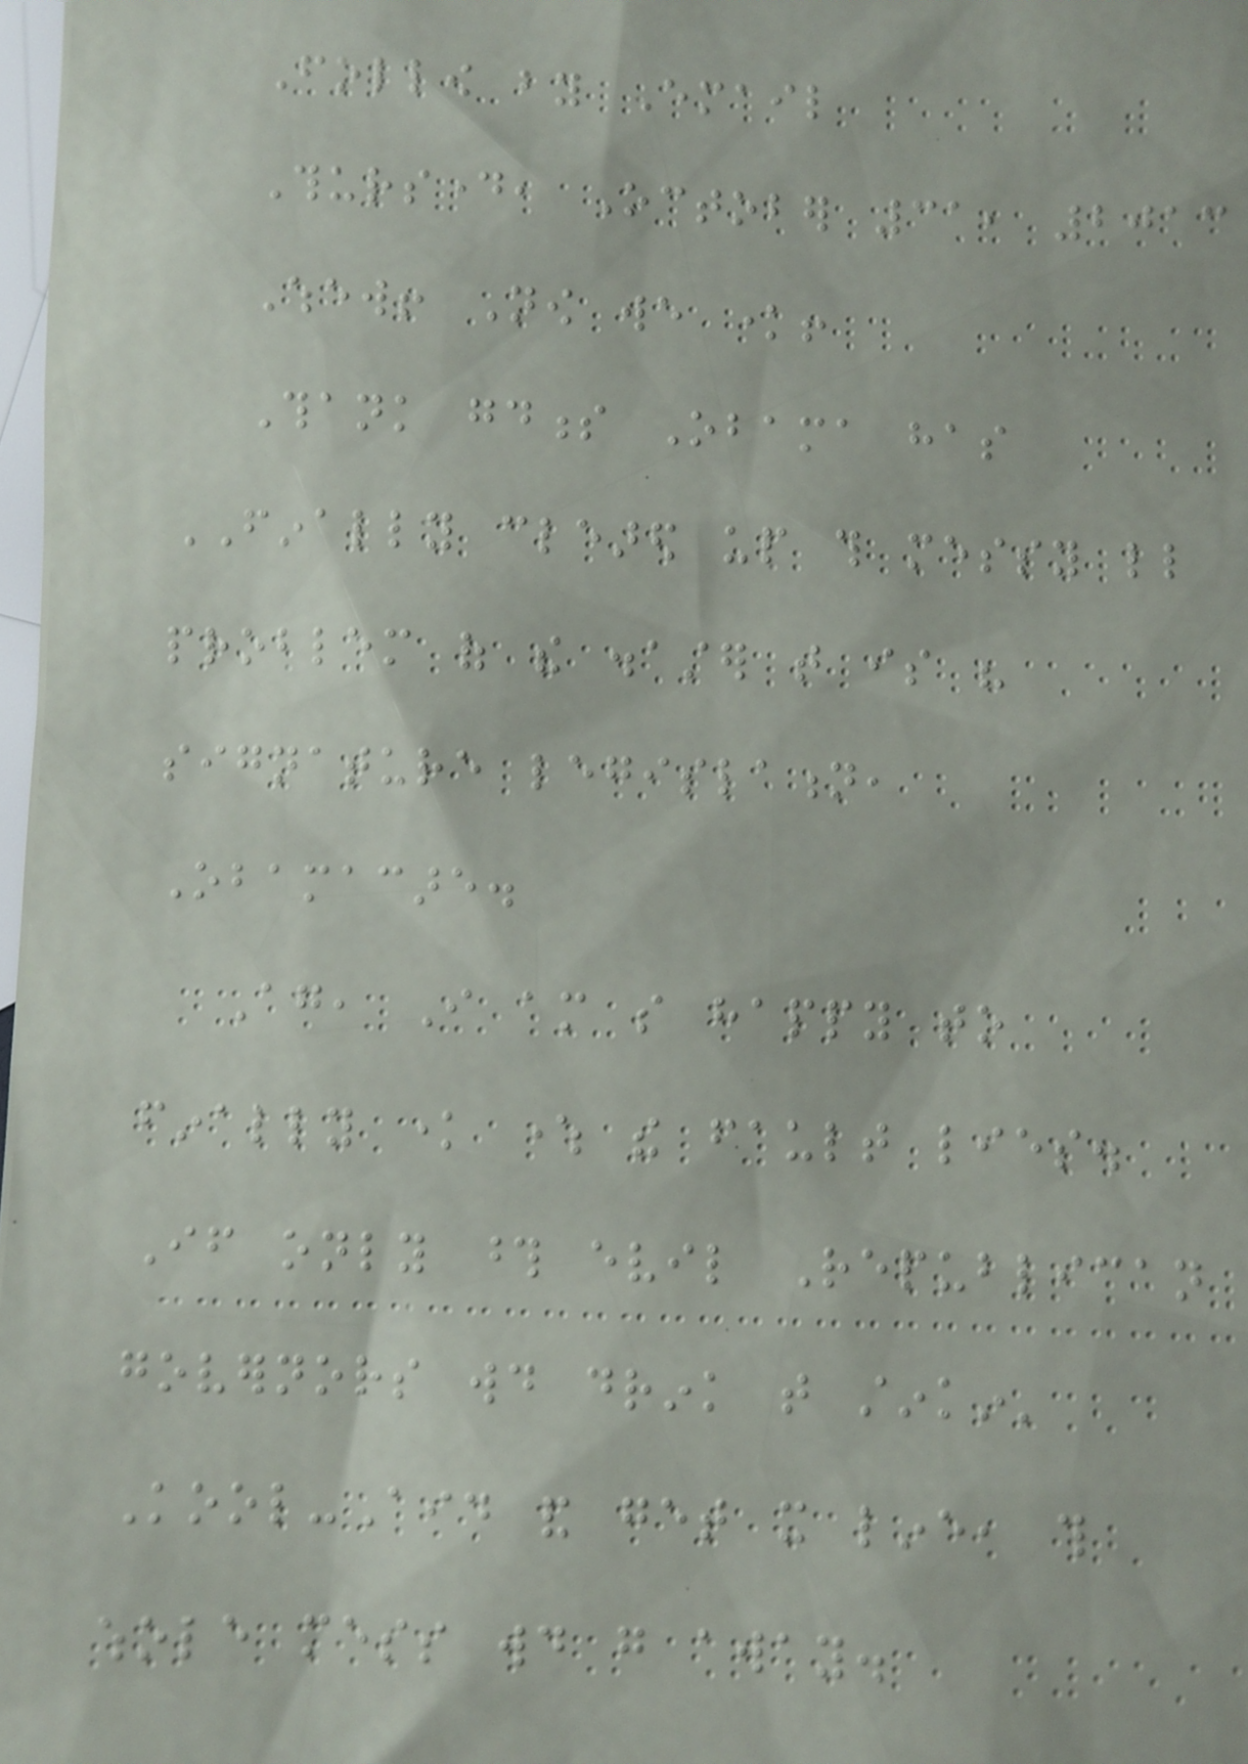Follow by Email
Thursday, October 31, 2013
Whew! Now we know!
Thank goodness Obama has
FINALLY cleared up this messy little
problem of the disaster that is his
signature legislation,
Obamacare.
Again, I am so happy to
finally know where the fault lies.
If only those evil Republican
governors would drink that stinkin'
Kool-Aid and get it line, this
whole mess would go away.
